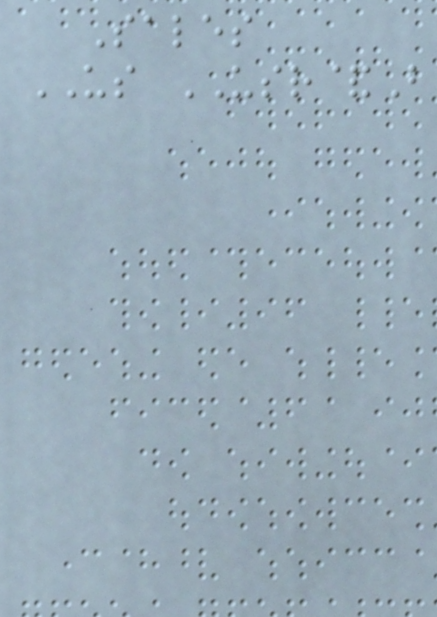Sales
US USR&B
